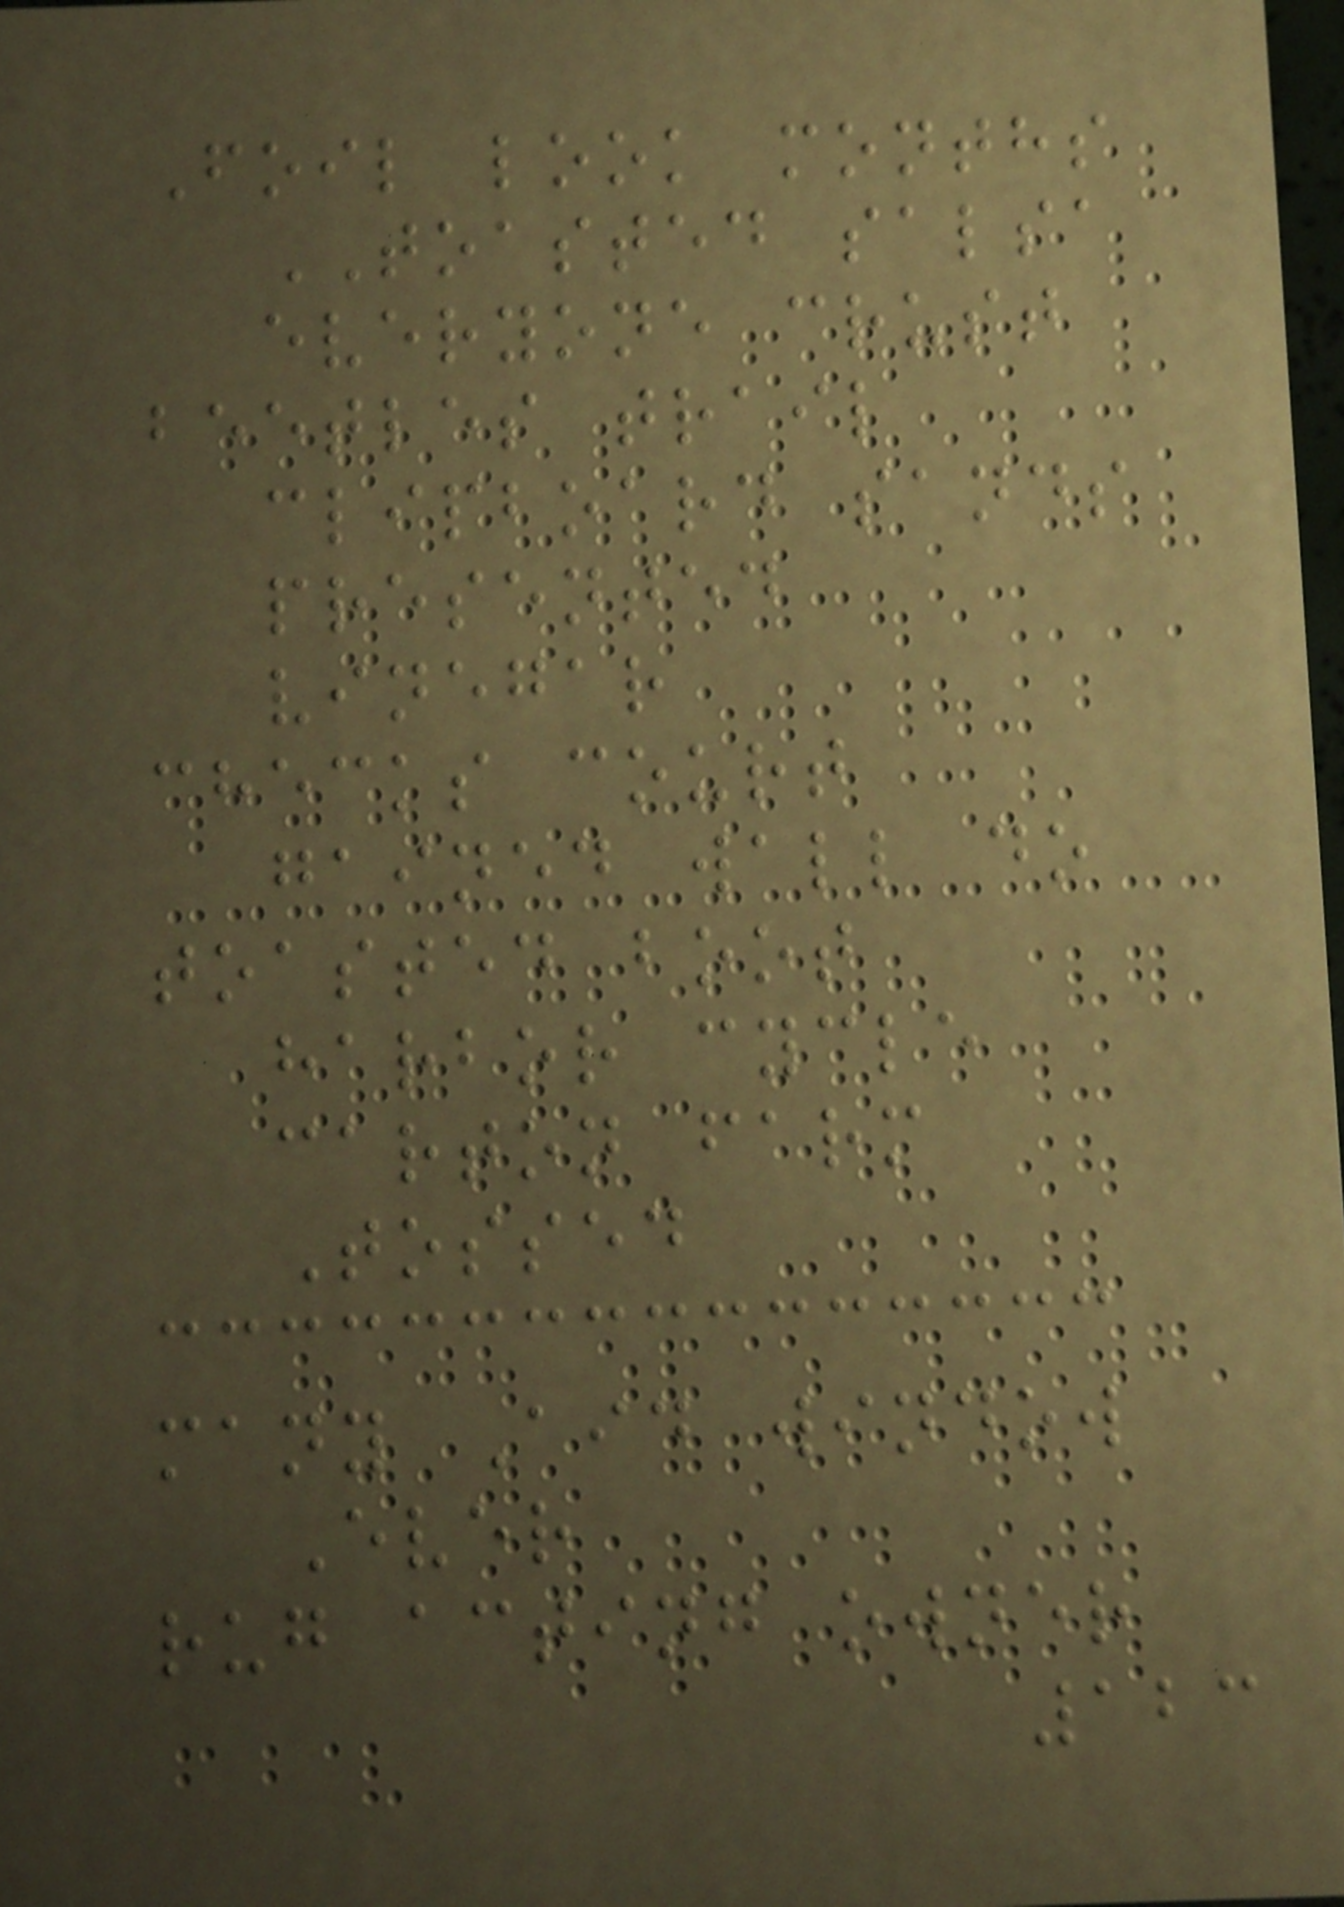Foil look months
TOASTED salsa
everyone crust
beetles trail
clipboard sands
presented
vinegar
checks court
gained wall do
toasted boot
harbor cycle
carton farm
Tossed
many Aid window
Ever
rug acting owner
123
